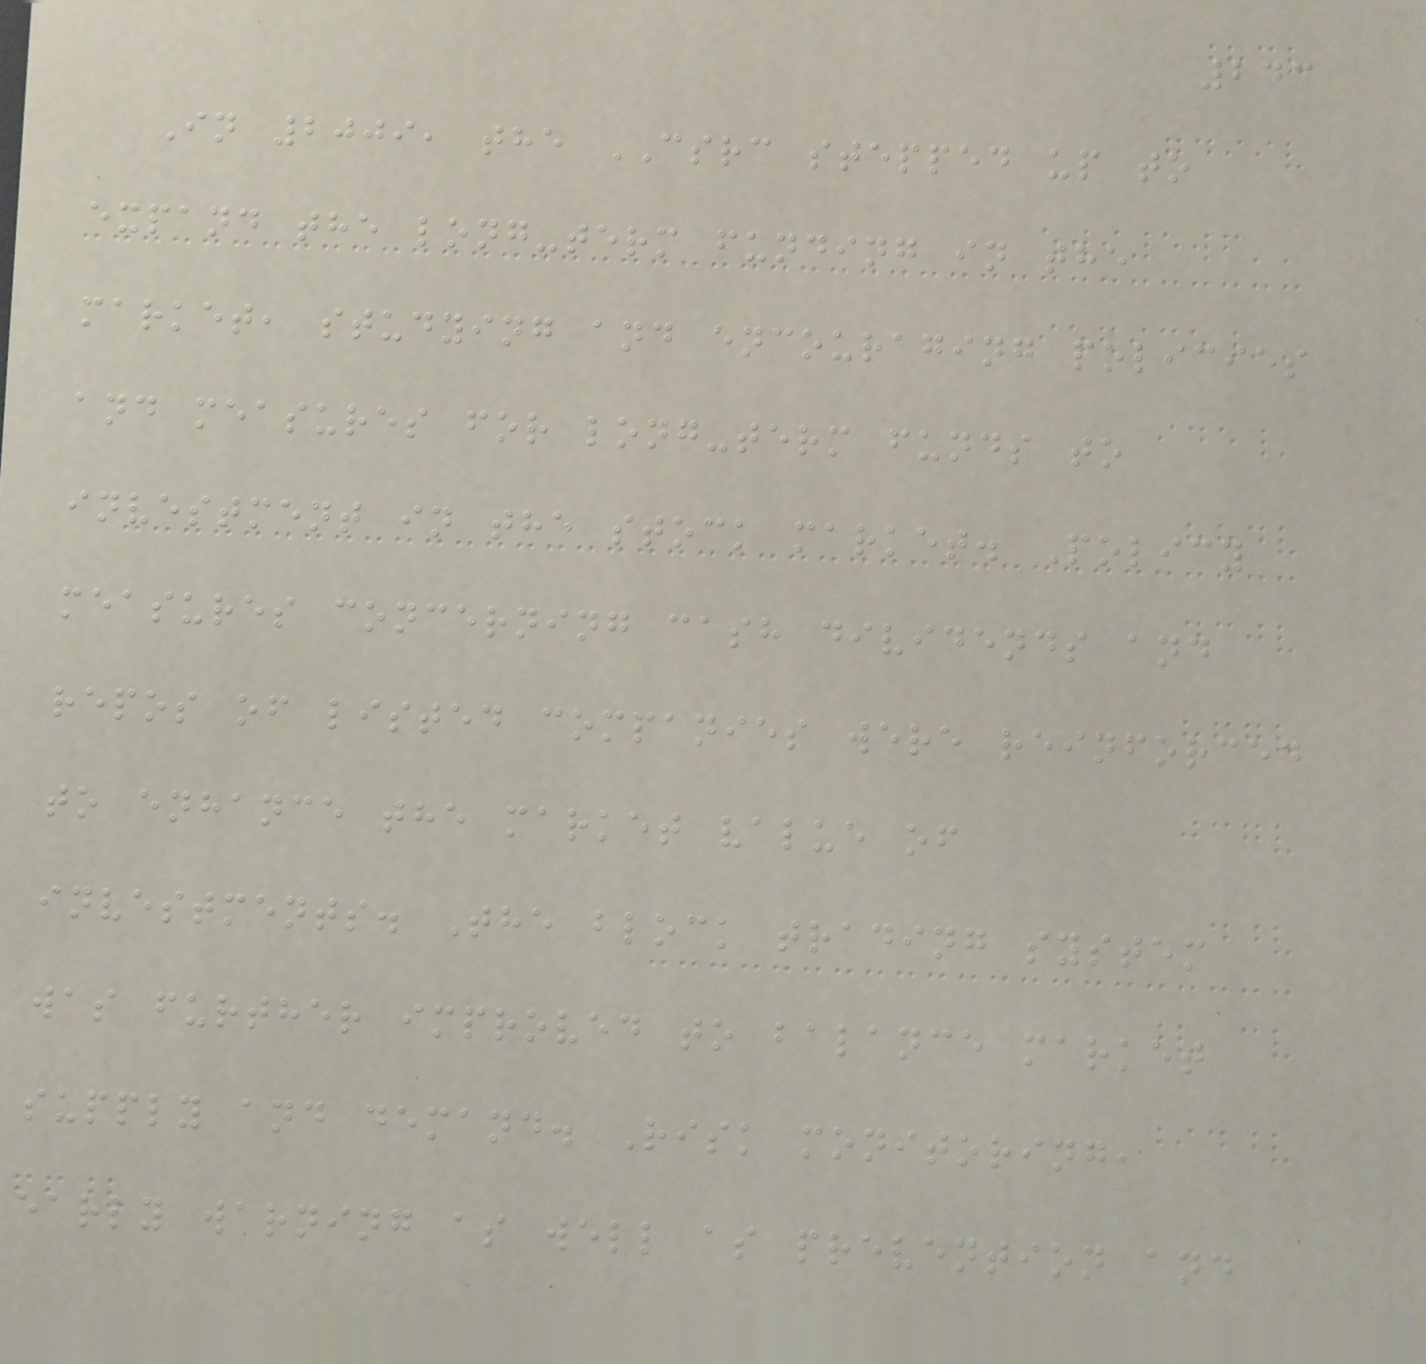243
In 2009, the CSRC stepped up to
expand the long-term funding in the
market, studying and encouraging policies
and measures for long-term funds to
investment in the stock market. Policy
measures concerning cash dividends and
repos of listed companies were reinforced
to enhance the market value of
investments. The block trading system
was further improved to balance market
supply and demand. Risk monitoring,
early warning as well as prevention and
